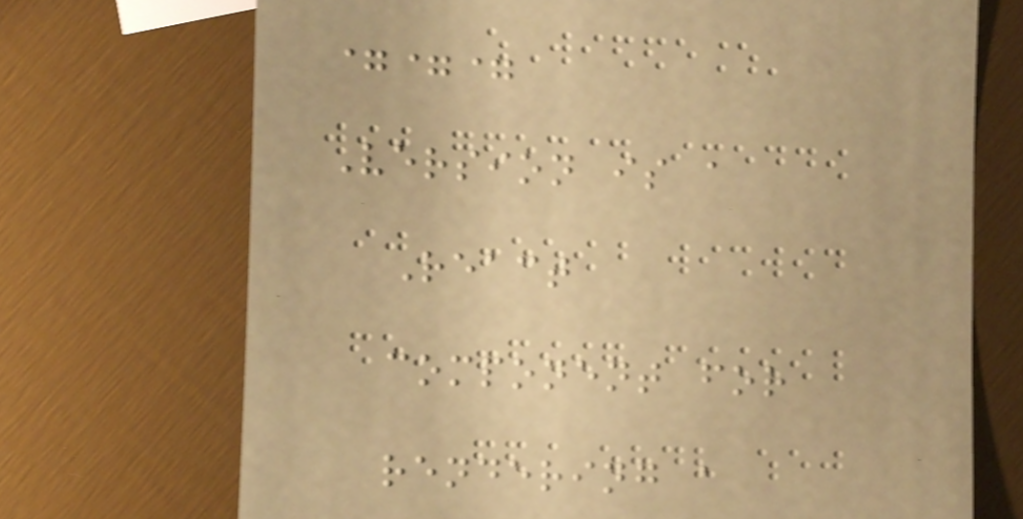===
Version is a
React
component for
rendering a
